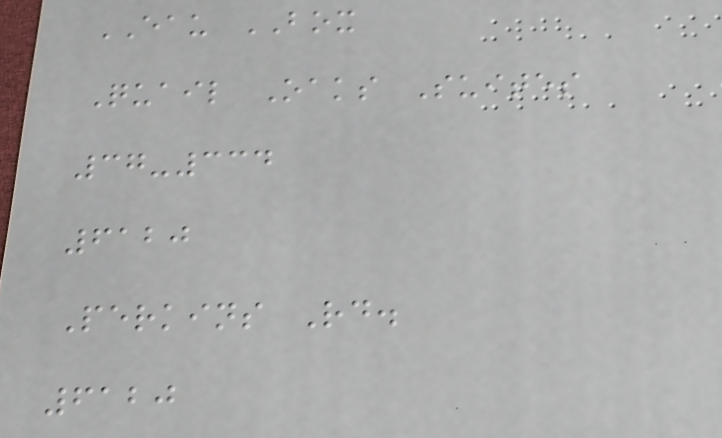EAU BOX
Quail Oaks Suites
37-334
6120
Perkins Rd.
6120
